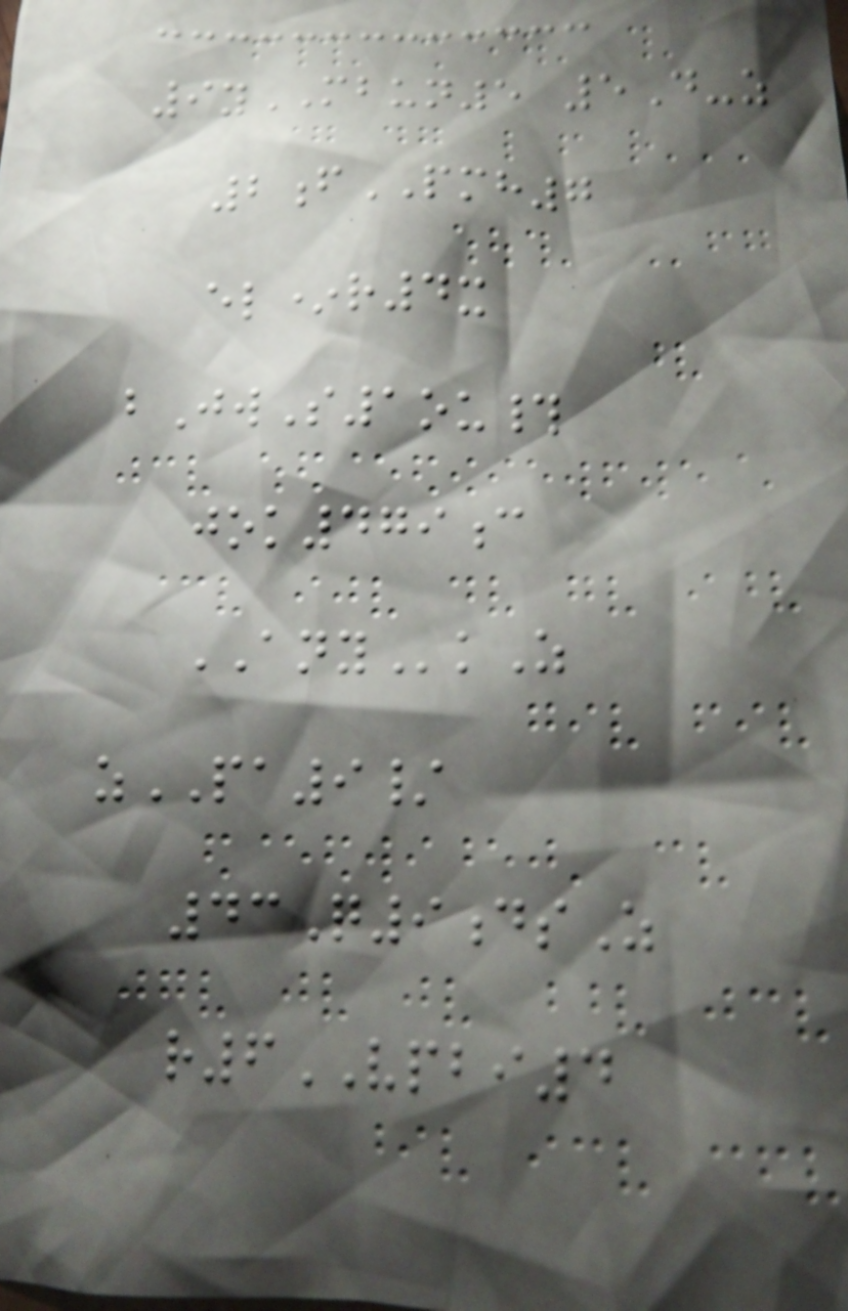9yMBUN5 5D-z
2fPMH7
el*r4x
bJwS1ou#
jok479c
ANYkZ
zPA9/
43Q9dsZ
r6VPBI4
